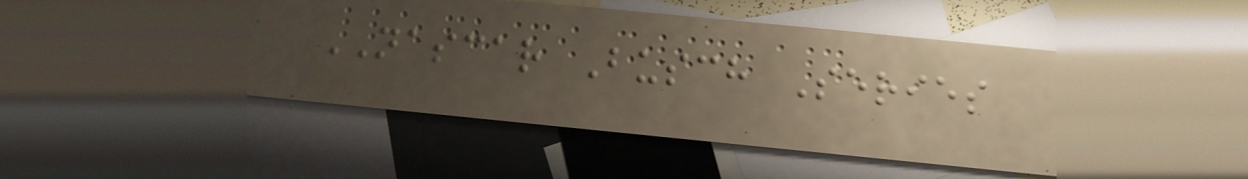NASCAR Busch Series
